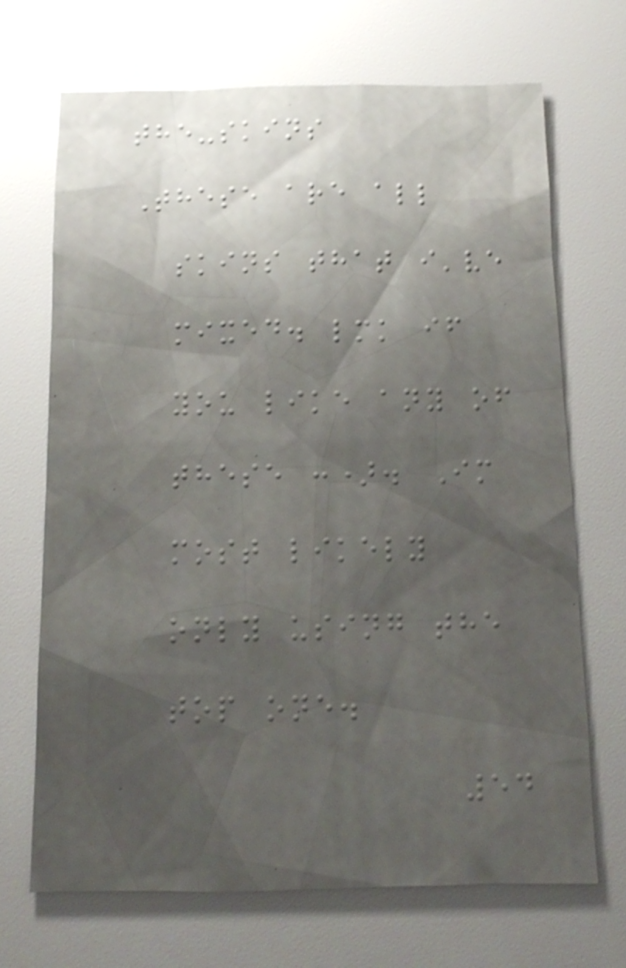the-skins
These are all
skins that i've
mixed. lmk if
you like any of
these :). Im
most likely
only using the
top one.
54
